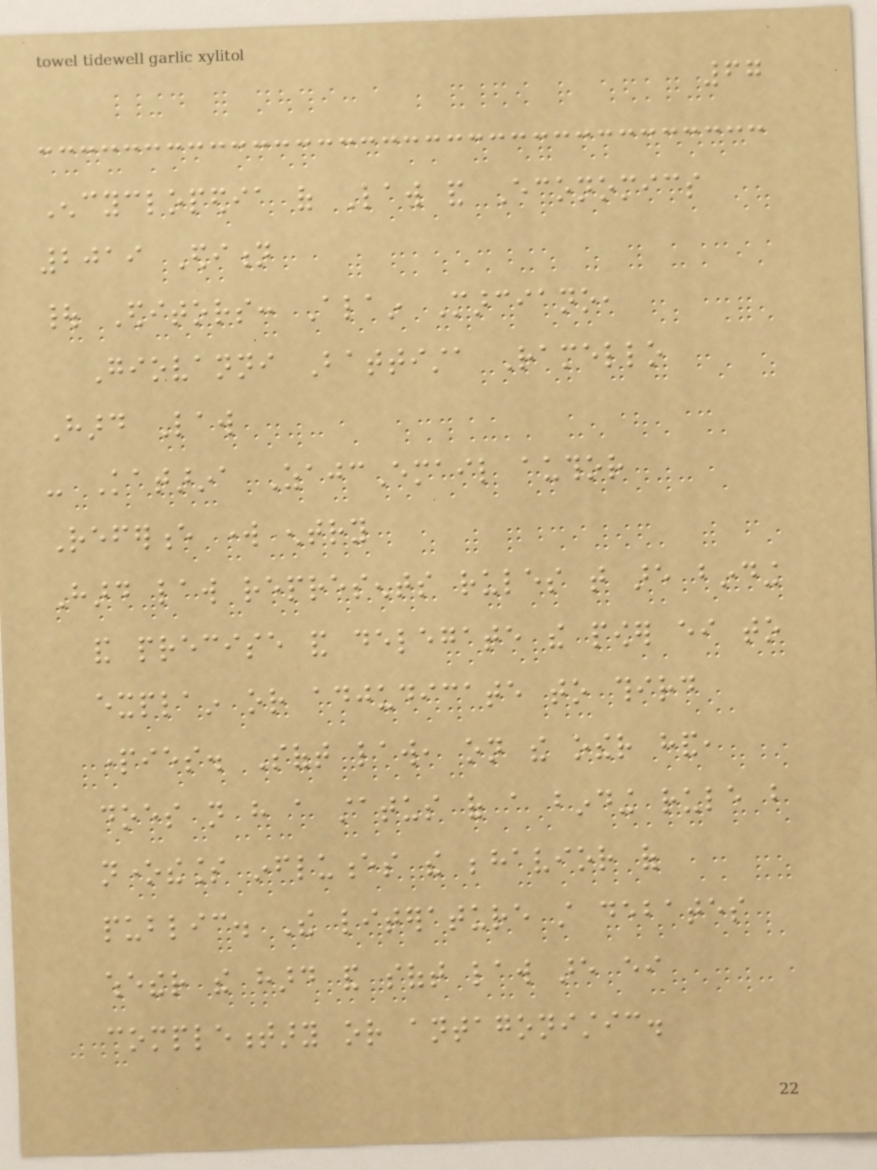67
Encyclopedia of Law and Economics
2019 Edition
| Editors: Alain Marciano,
Giovanni Battista Ramello
Hard Law
- Katarina ZajcEmail author
Reference work entry
Hard law represents rules that are binding
and precise and delegate the power either to
explain or adjudicate to third
parties. Soft law, on the other hand,
does not have a status of a binding rule but
nonetheless influences the behavior of
public. The literature still debates
whether the hard and soft law are either
complementary or antagonistic.
